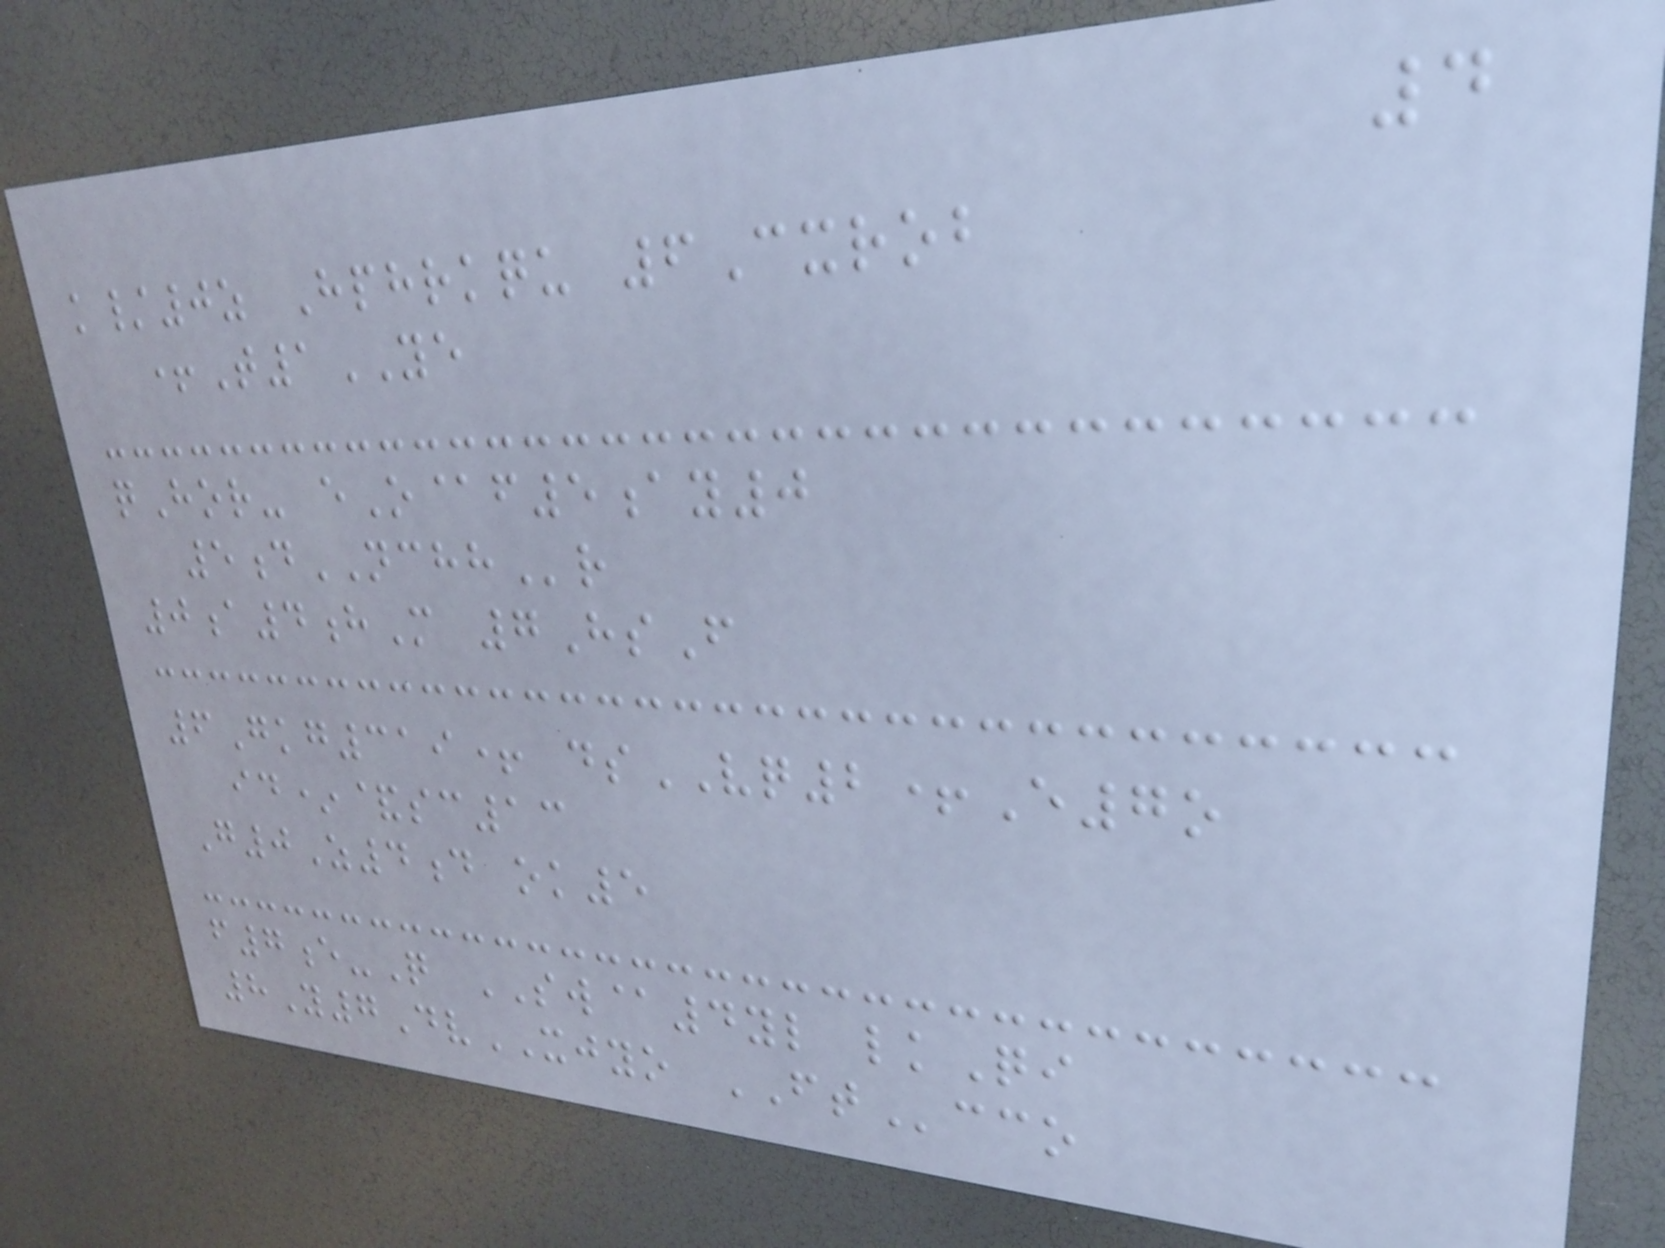4
k/0z Hphrkqu 6Cxrob
+T1YE
qHor- eO@f5ay0
5dNCHHr
0a4hM 7HsF
6Gkg319+ dsVQ2+E7o
id*&sc13
G0Z4d ok5
f7e-Q SW@4yl lkQi
8Y7DvXJYO FTcco
